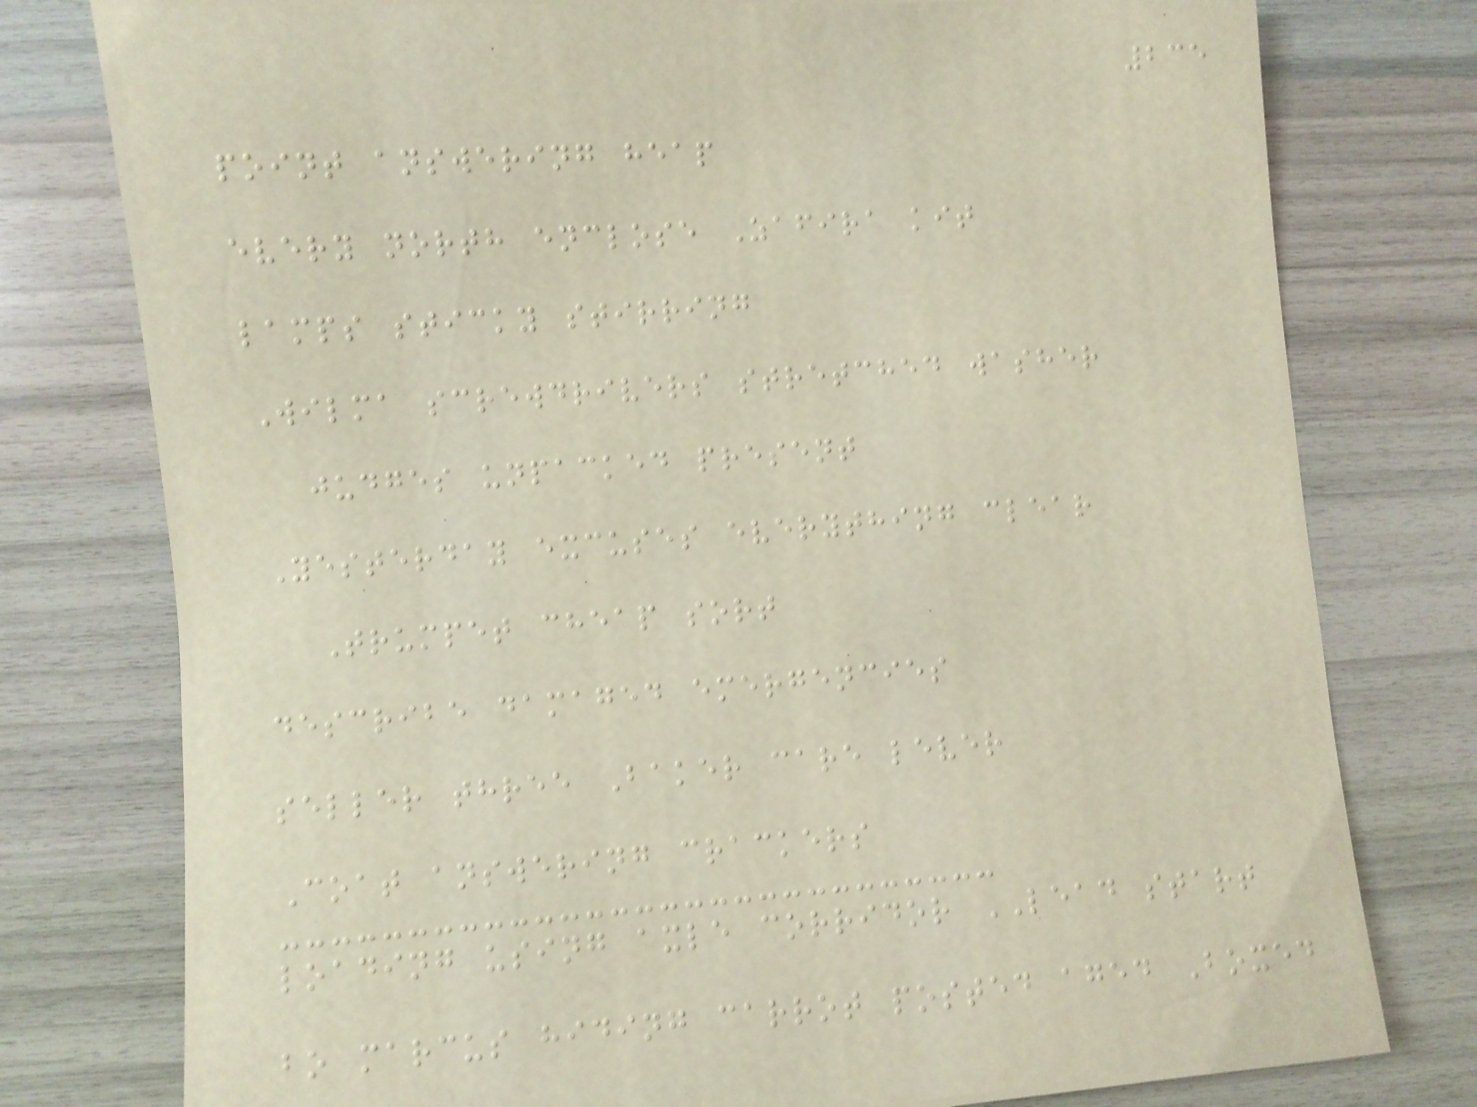235
point answering heap
every north enclose Zafira kit
lamps sticky stirring
Wilma screwdrivers stretched washer
judges unpacked present
Yesterday excuses everything clear
Trumpet cheap sort
describe damaged emergencies
seller three Baker care lever
Coat answering crackers
loading using axle corridor LEAD start
bo marcus hiding carrot posted aged Boxed
